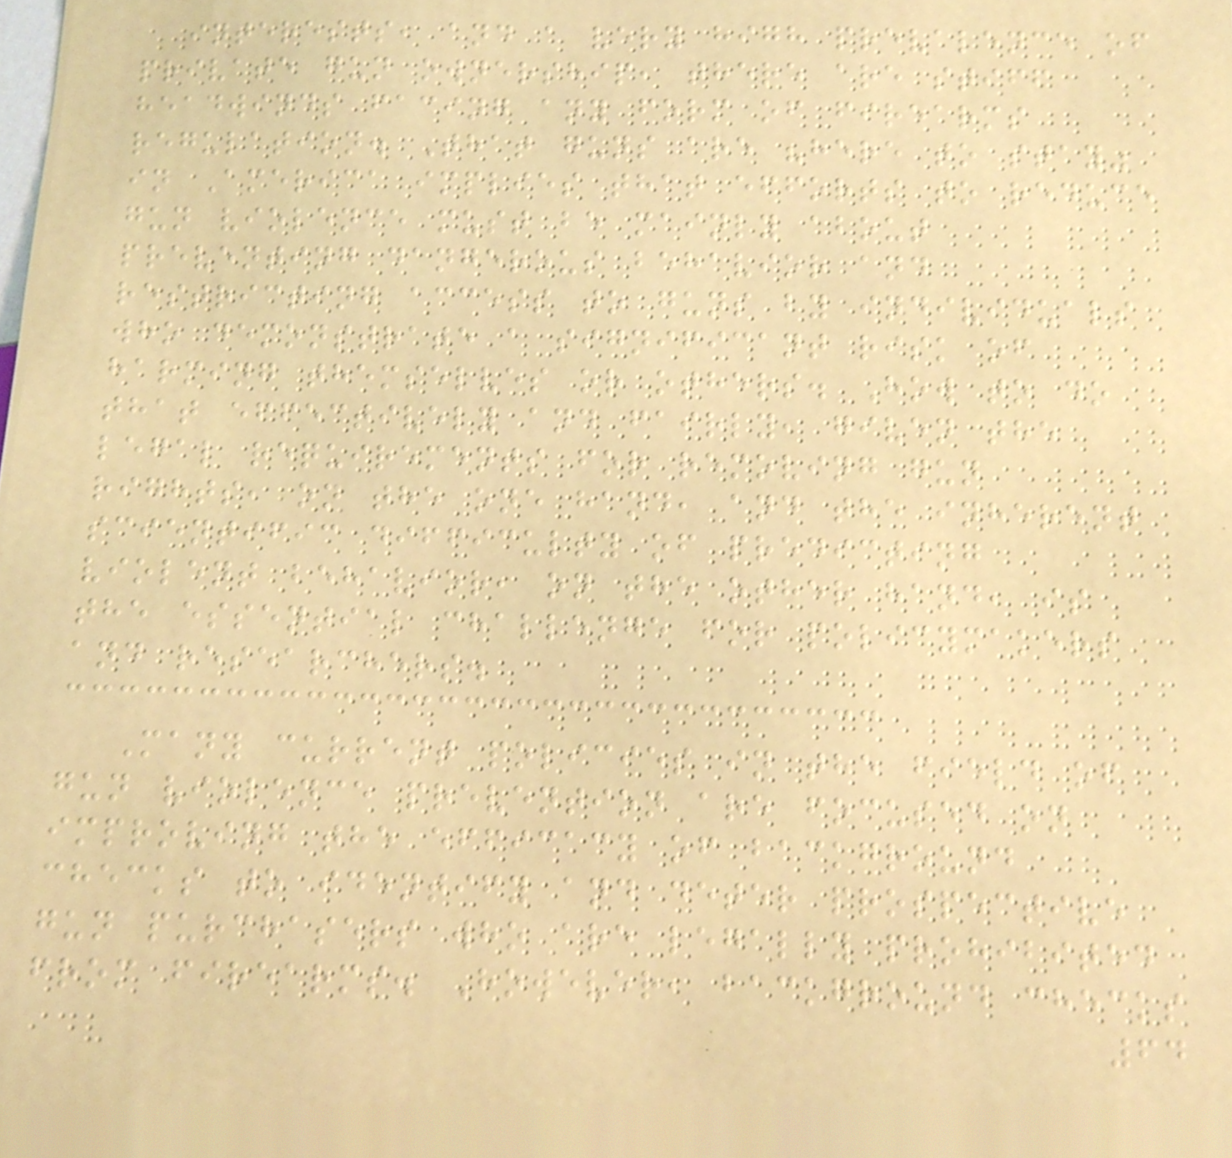interests, and a very high prevalence of
private gun ownership, there are stiff
headwinds facing any form of firearms
regulation. That guns are "here to stay"
in America implies that efforts to reduce
gun violence must be mainly about
preventing dangerous behavior and
restricting access to guns by individuals
who demonstrate a significant risk of
harming themselves or others. How to do
that effectively and fairly, given the
legal requirements for removing gun
rights, on the one hand, and the inherent
scientific difficulty of predicting
violent behavior, on the other hand, is
the essential challenge for policymakers
and researchers.
Many current policies in the field of
gun violence prevention are focused on
improving the efficacy of background
checks to identify and deter prospective
gun purchasers who are legally prohibited
from firearms. However, background checks
64
